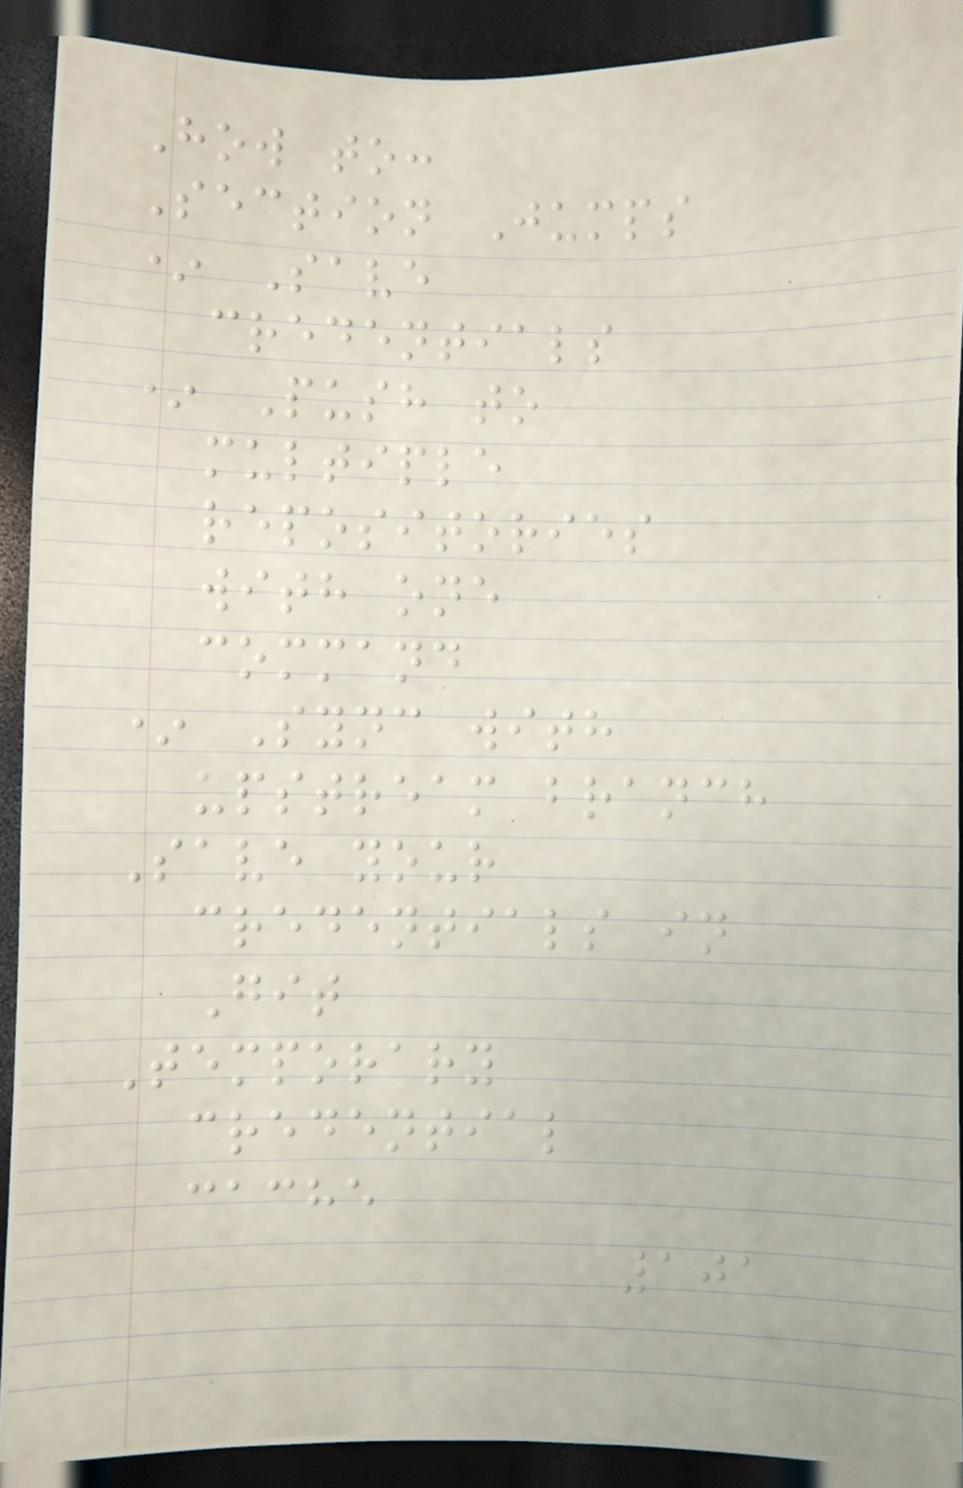How to:
Section Jumps
* Save
credentials
* Push to
multiple
repositories
with one
command
* Sync with
upstream branch
Save your
credentials in
Git
Temporary
credential
cache
101
